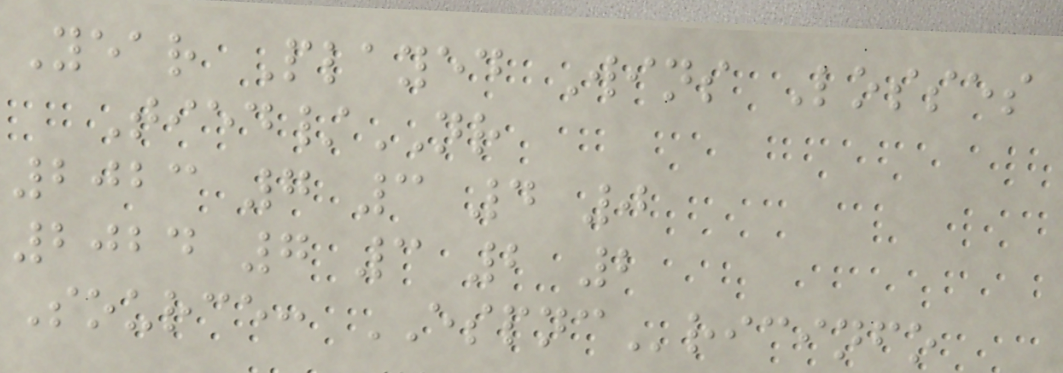Year Played Wins Losses
Tied/NR
2023 7 3 4 0
2024 7 3 2 2
Source: ESPNCricinfo
